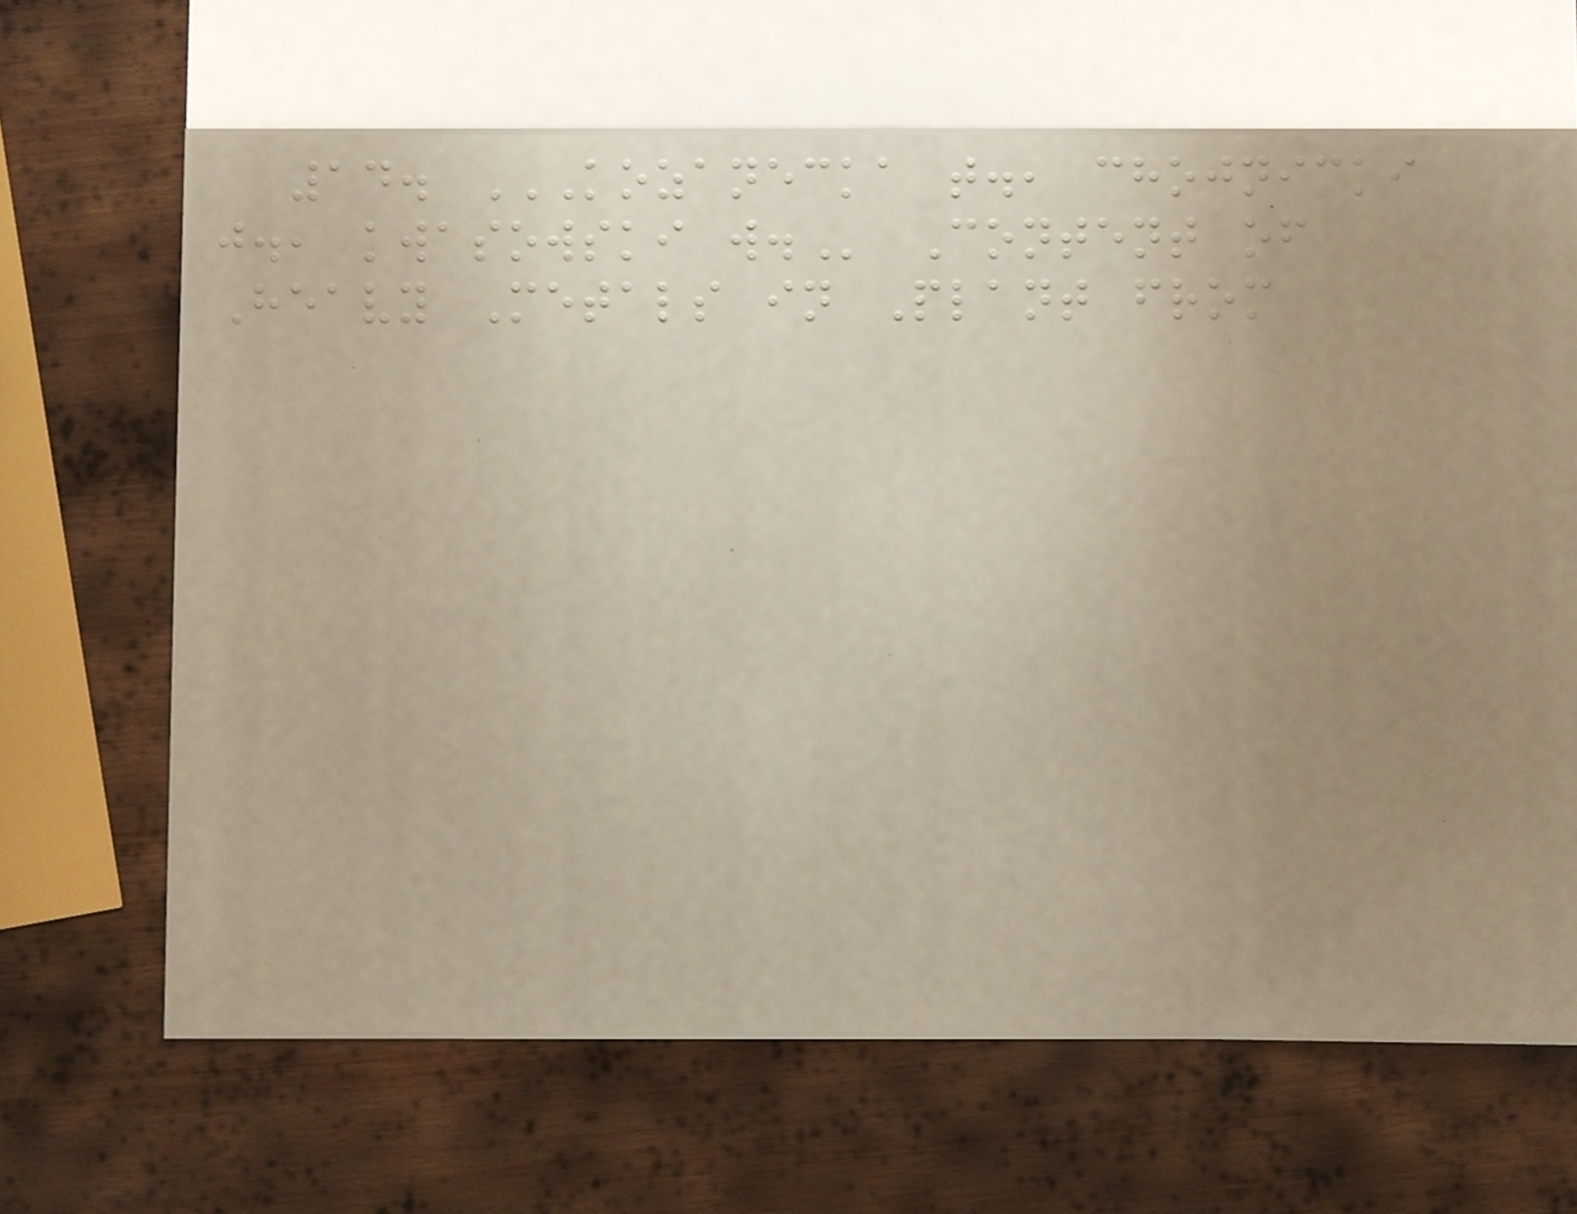14. KOZANECKA T., CHOJNICKI
J., KWASOWSKI W. Content of
Heavy Metals in Plant from
